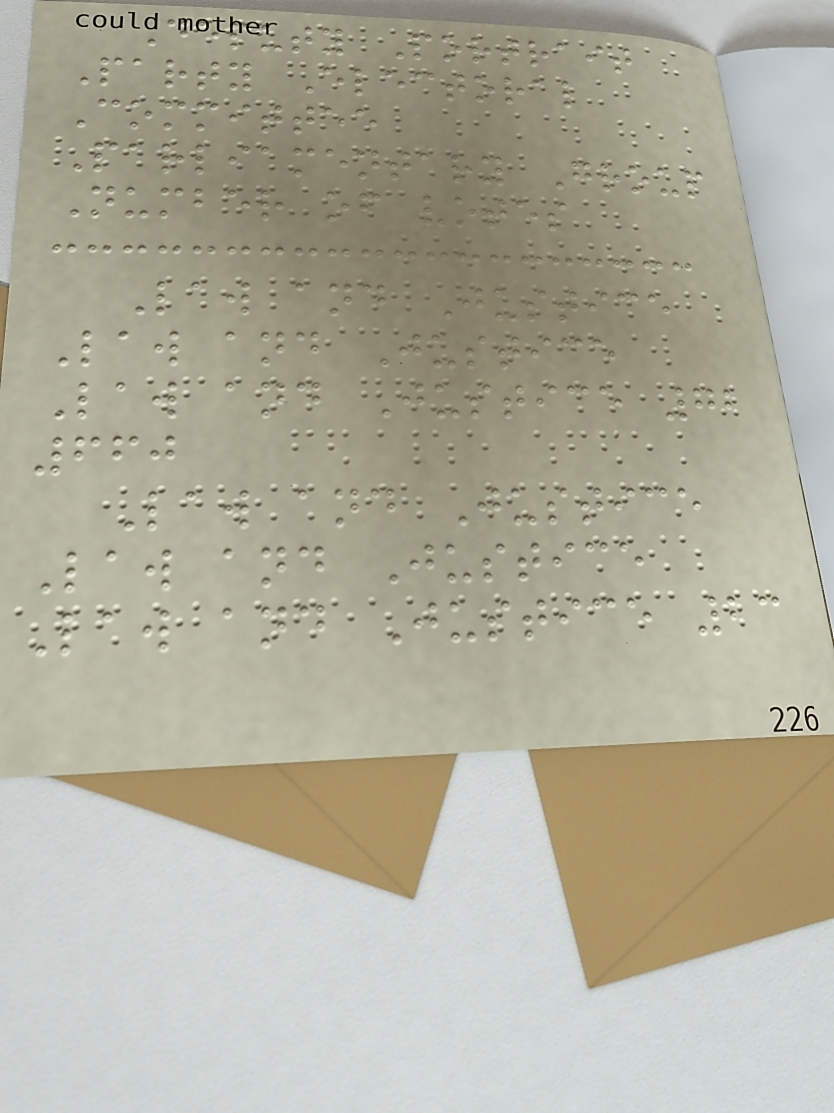Deputy Portrait
Party Electoral
Committee
Parliamentary Group
Number of votes
Law and Justice
Law and Justice
Law and Justice 72
660
Law and Justice
Law and Justice
Law and Justice 23
